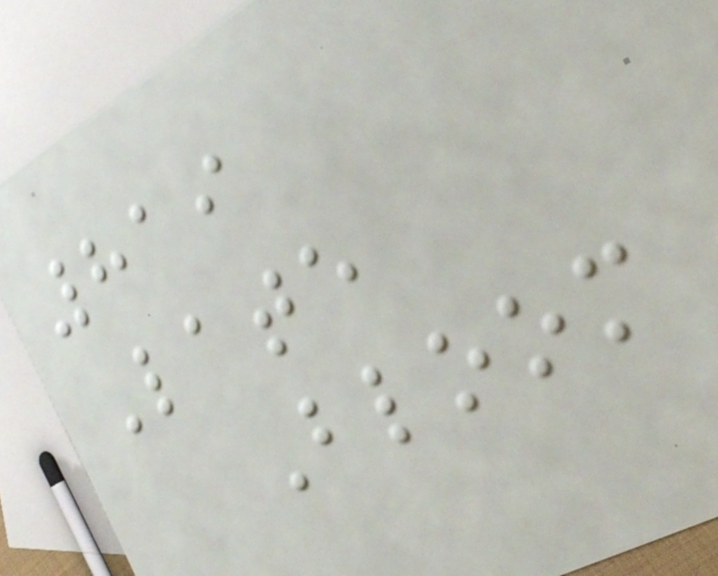819
Late
Bloom
